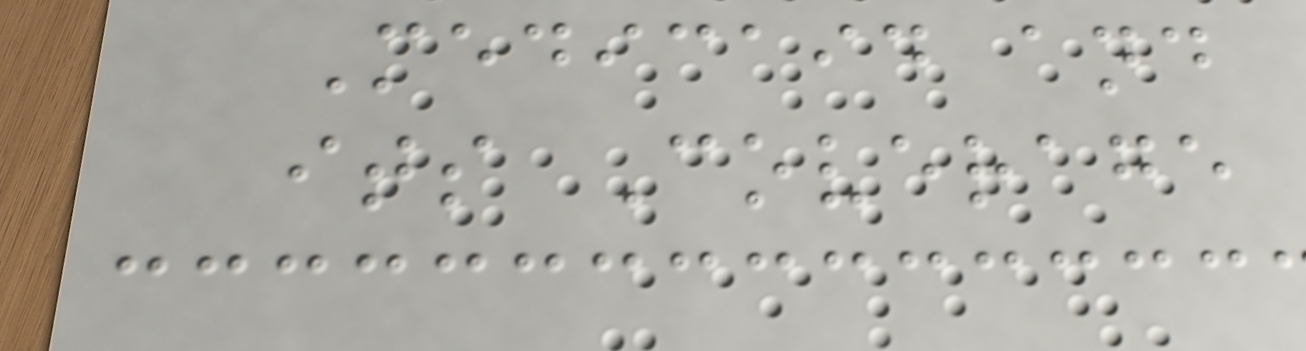Medicaid and
its Coverage
